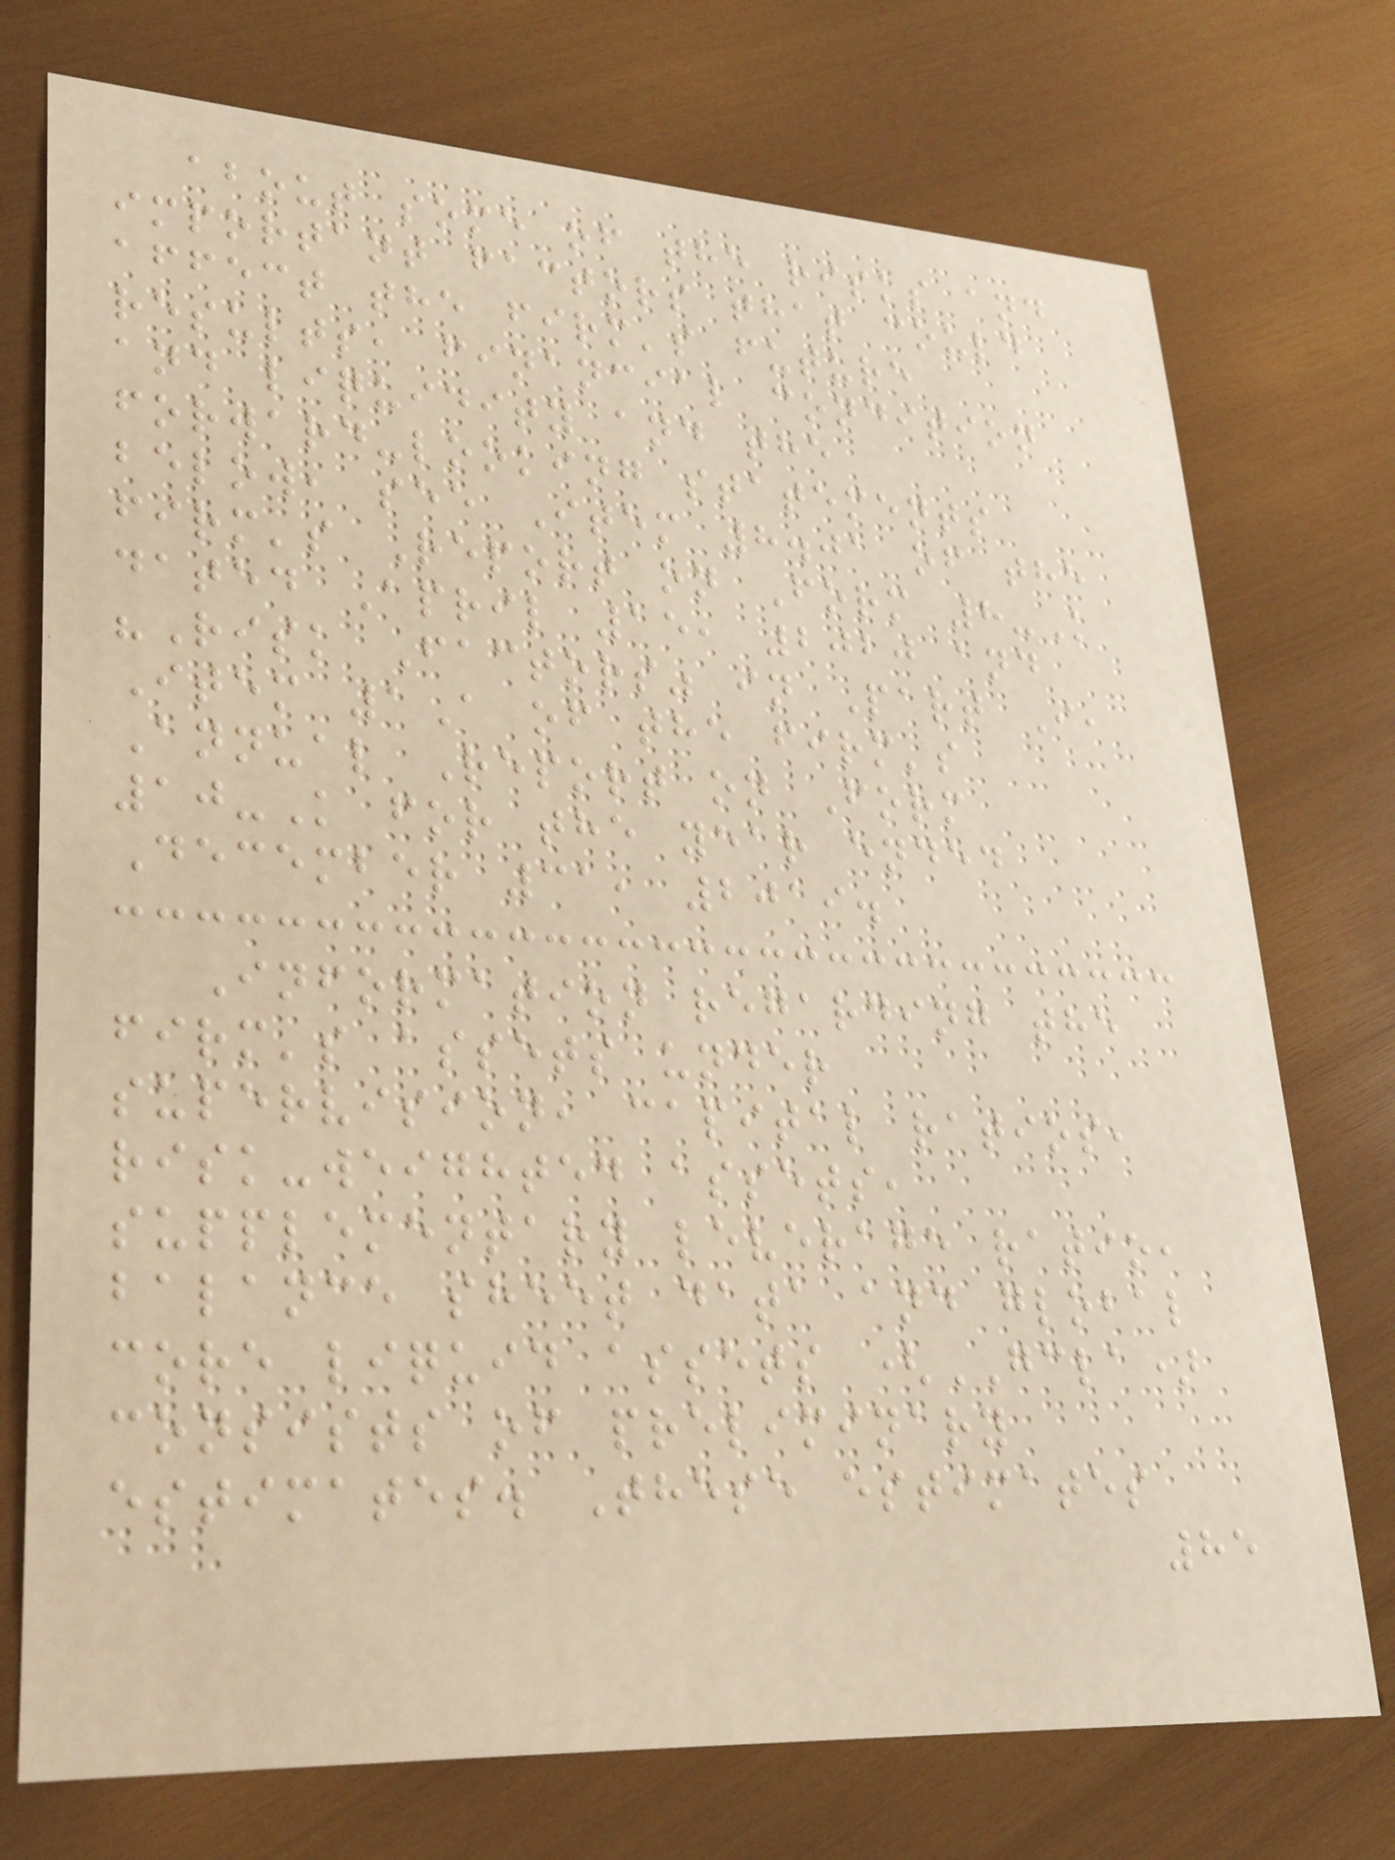about some of the risks and
important factors that could
affect the firm's future
results, financial condition
and liquidity and the
forward-looking statements
below, see Item 8.01 of the
firm's Report on Form 8-K
dated April 15, 2020 and
"Risk Factors" in Part I,
Item 1A of the firm's
Annual Report on Form
10-K for the year ended
December 31, 2019.
Information regarding the
firm's assets under
supervision, capital ratios,
risk-weighted assets,
supplementary leverage ratio,
balance sheet data and global
core liquid assets (GCLA)
consists of preliminary
estimates. These estimates
85
